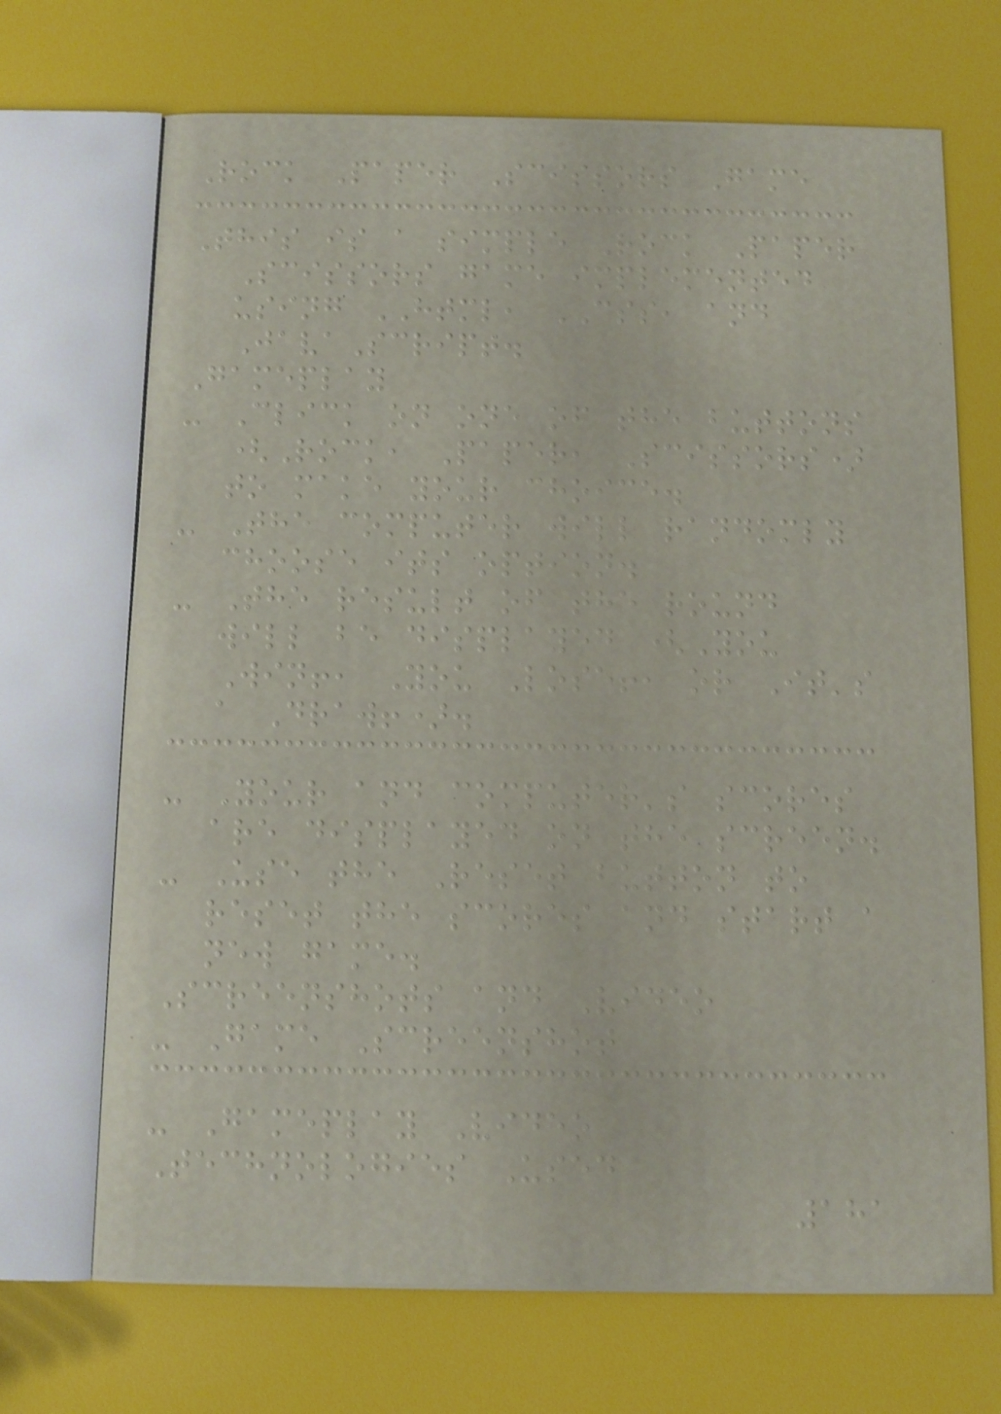Rock Paper Scissors Game
This is a simple Rock Paper
Scissors game implemented
using HTML, CSS, and
JavaScript.
Gameplay
- Click on one of the buttons
(Rock, Paper, Scissors)
to make your choice.
- The computer will randomly
choose its option.
- The result of the round
will be displayed (You
Win!, You Lose!, or It's
a Draw!).
- Your and computer's scores
are displayed on the screen.
- Use the Reset button to
reset the scores and start a
new game.
Screenshots and Video
- Game Screenshot
- Gameplay Video
Technologies Used
181
